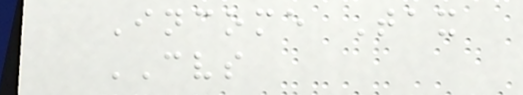Income Tax
CVS
